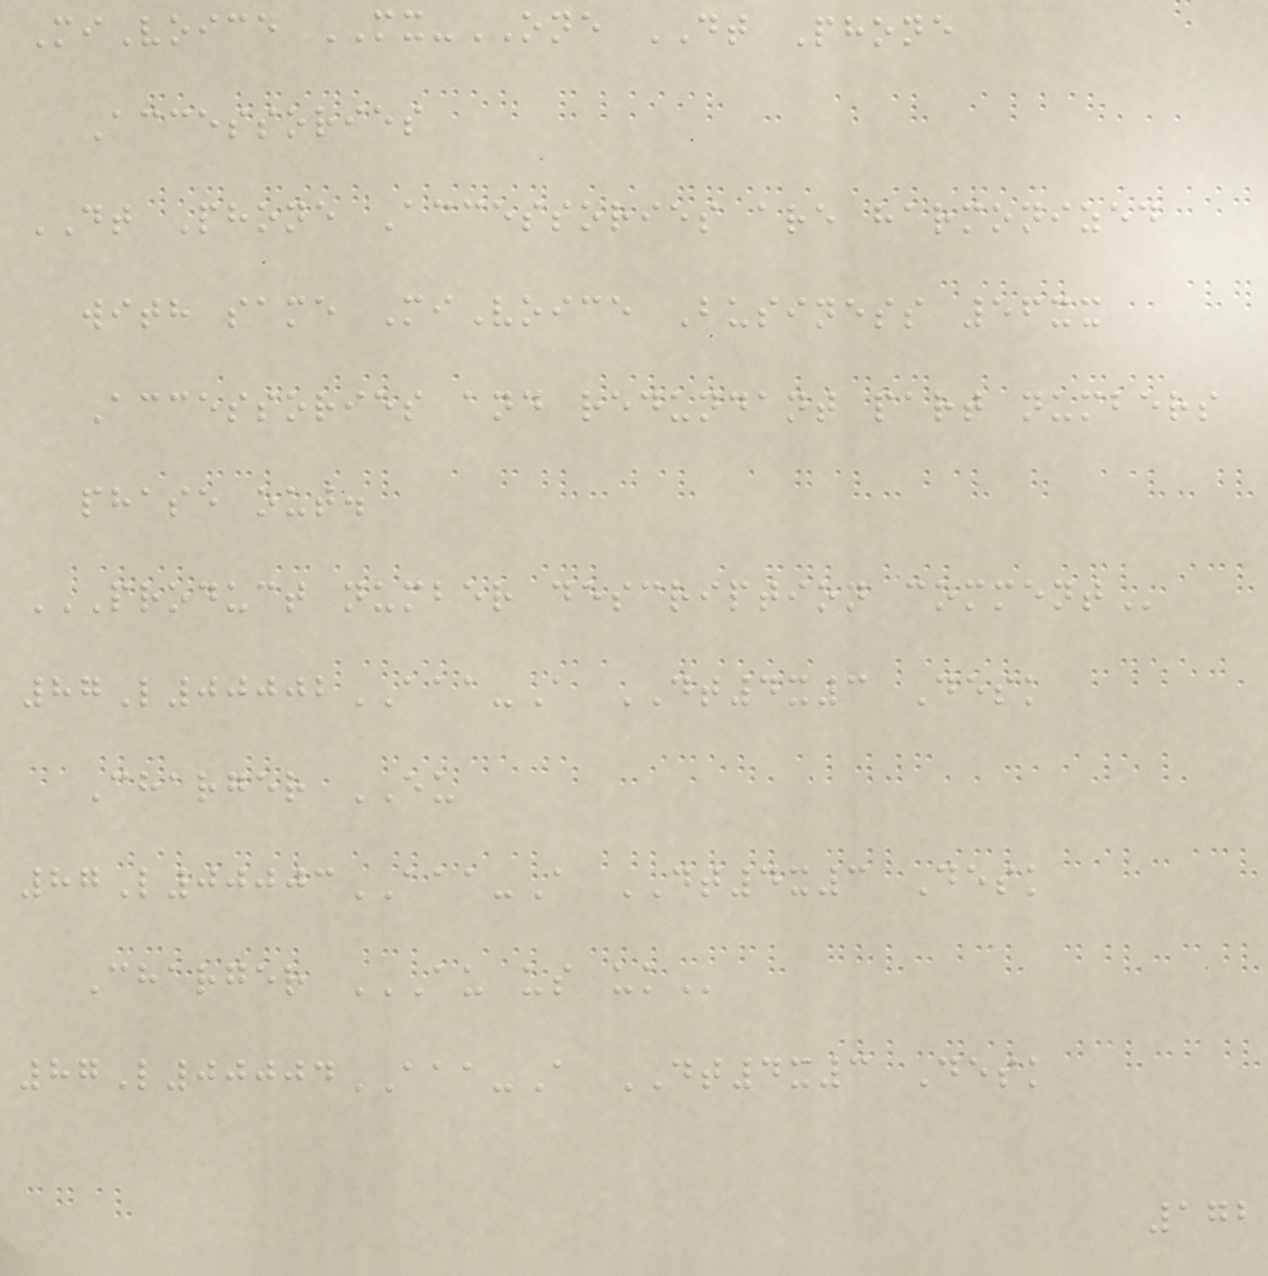MiVoice MX-ONE DT Phone
Accessories
DT Phone Accessories are harmonized
with same MiVoice Business 56xx
Accessories and redundant part numbers
phase out.
PRODUCT NUMBER DESCRIPTION COMMENT
87L00002AAA-A DT4x3 Desk
Charger EU
87L00003AAA-A DT4x3 Desk
Charger AU US UK
87L00004AAA-A DT4x3 Desk
172
